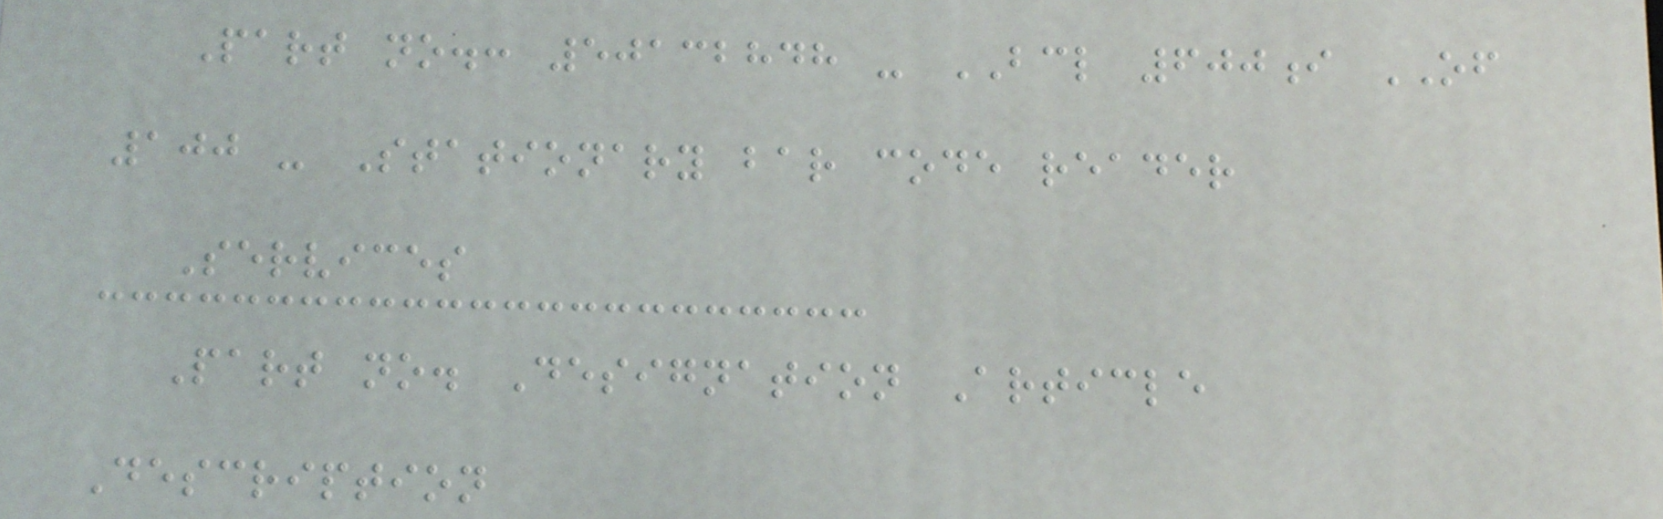Part no.: 50132848 - BCL 600i OF
100 - Stationary bar code reader
Services
Part no. Designation Article
Description
